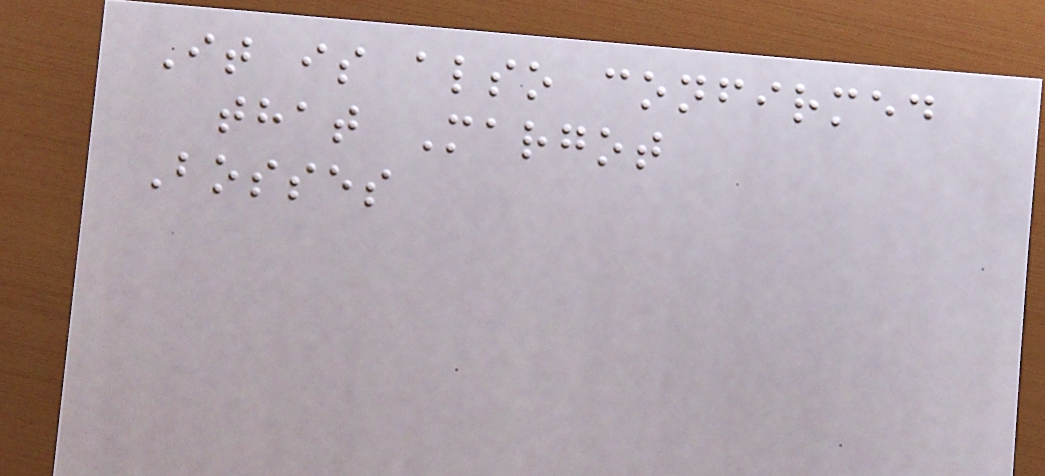It is also confirmed
that Margot
Bosses
